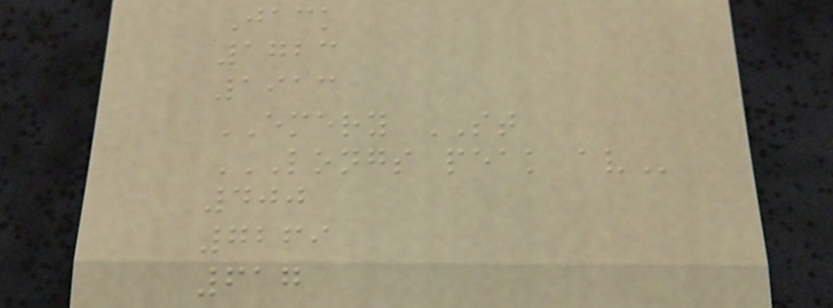Jack
1723
1913
EMERY ST
LONGS PEAK AV
400
7269
617
